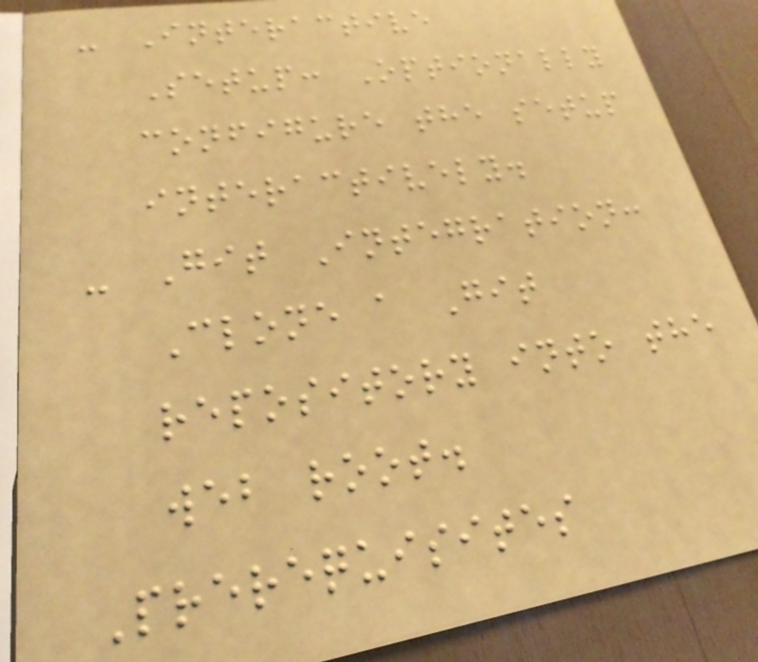- Interactive
Setup: Optionally
configure the setup
interactively.
- Git Integration:
Clone a Git
repository into the
web root.
Prerequisites
